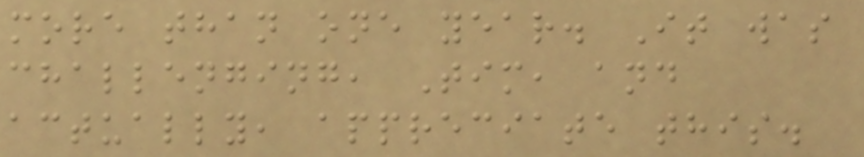more than one year. It was
challenging, Tim, and
actually, appreciate this.
